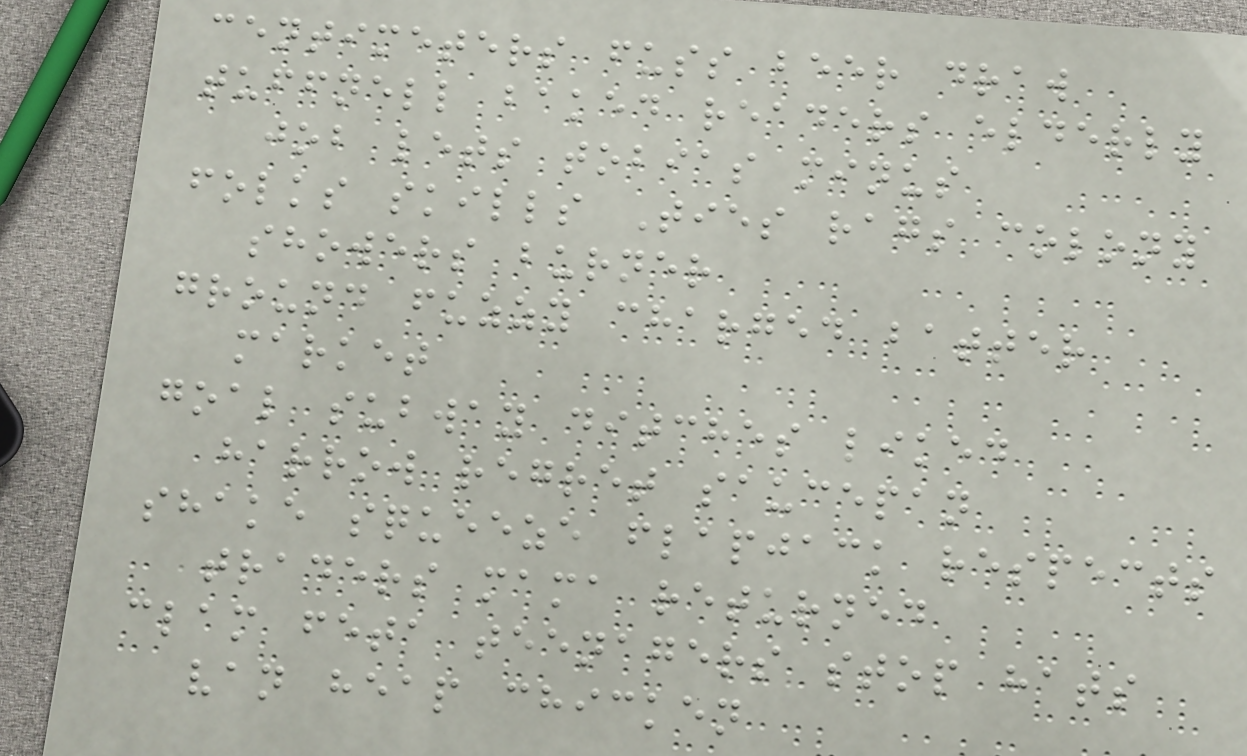centimeters fuss beer draw
tuffnell baked readers elderly
job lets tobias minus
folks skills Ties rags colony
showers burner
ground fuzzy charged batter
market
goal subway ditches liked
harrow regret saucepan
shake squeeze flapjack respects
traders mama returned
clam feta teenagers stop hats
van heap chicken
